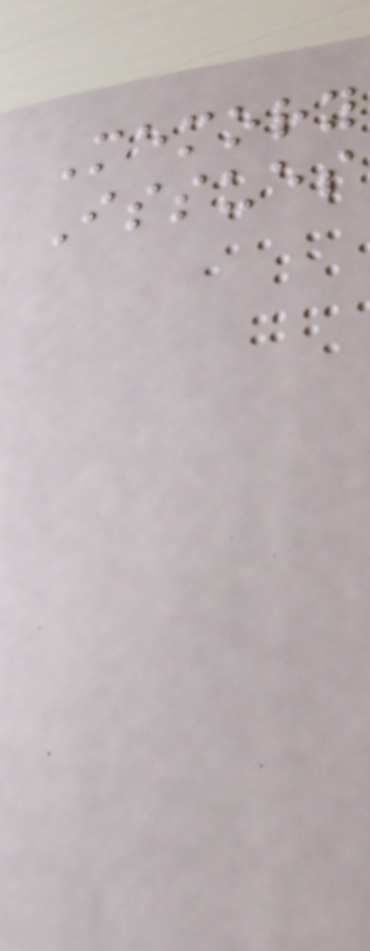Memory
Issues
